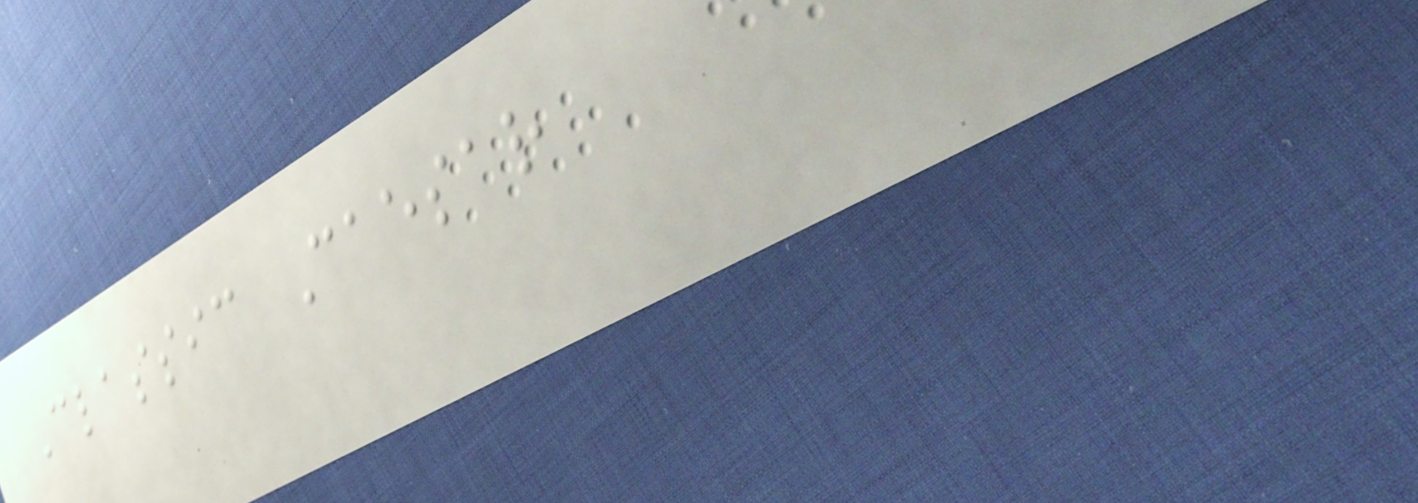Classic Caesar
